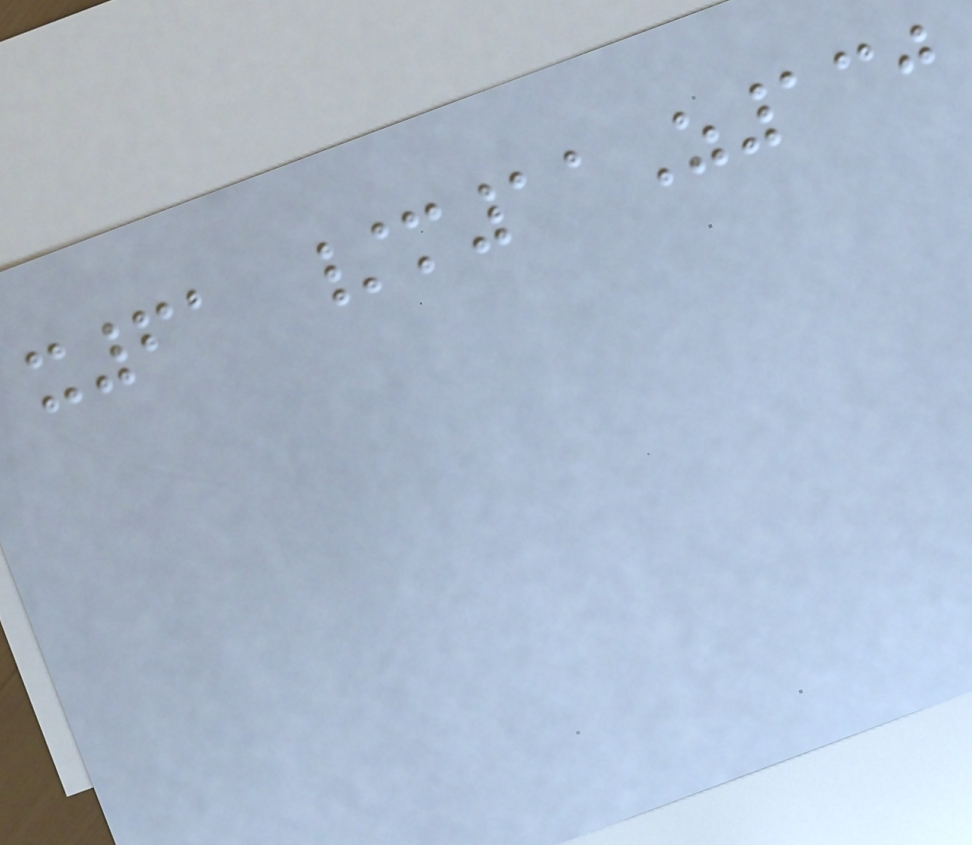x61 /m11Z130
